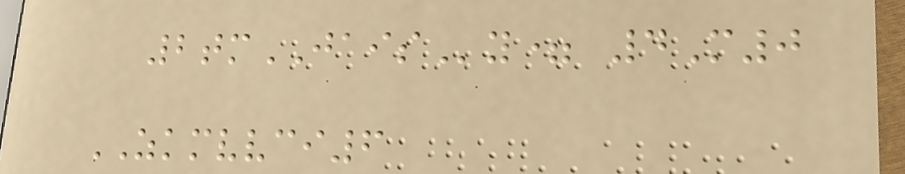2tmJAISy= 4M0
ZKMVVCI6
